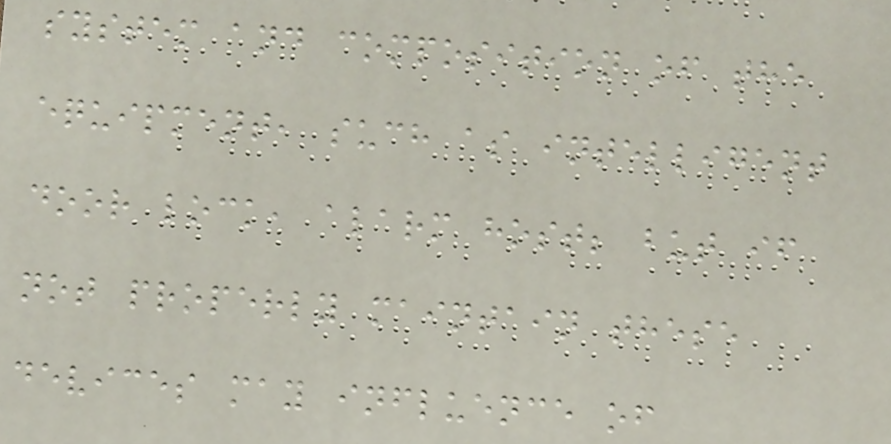system and composition of the
equipment, such as intelligent
door lock, alarm host; but if
not properly maintain these
devices may influence of
